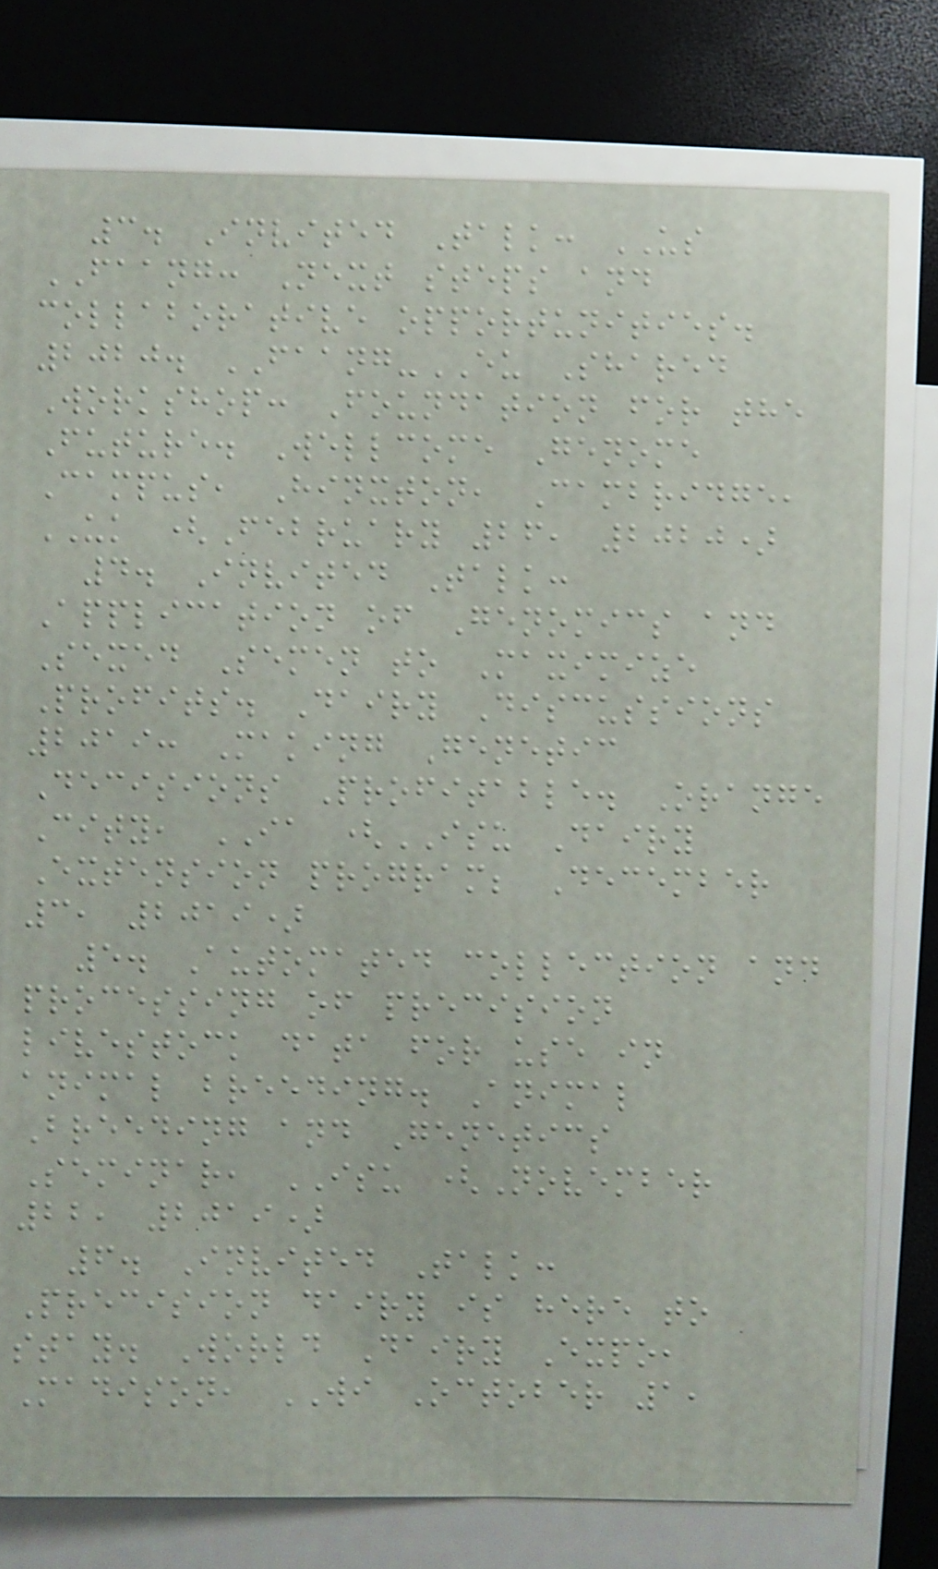3. Invited Talk: US
FAANG: Next steps and
collaborative opportunities.
2020. FAANG-EU Shared
Workshop: Foundation for the
Future. Wellcome Genome
Campus, Hinxton, Cambridge,
UK (February 26, 2020)
4. Invited Talk:
Application of Genomics and
Sexed Semen to Maximize
Profits. Dairy Discussions
2019: Making Genetic
Decisions Profitable. Orange
City, IA (ISU Dairy
Extension program; December
3, 2019)
5. Automated collection and
processing of precision
livestock data for use in
animal breeding. Animal
Breeding and Genetics
Seminar, ISU (November
22, 2019)
6. Invited Talk:
Precision dairy is here to
stay. World Dairy Expo,
Madison, WI October 1,
